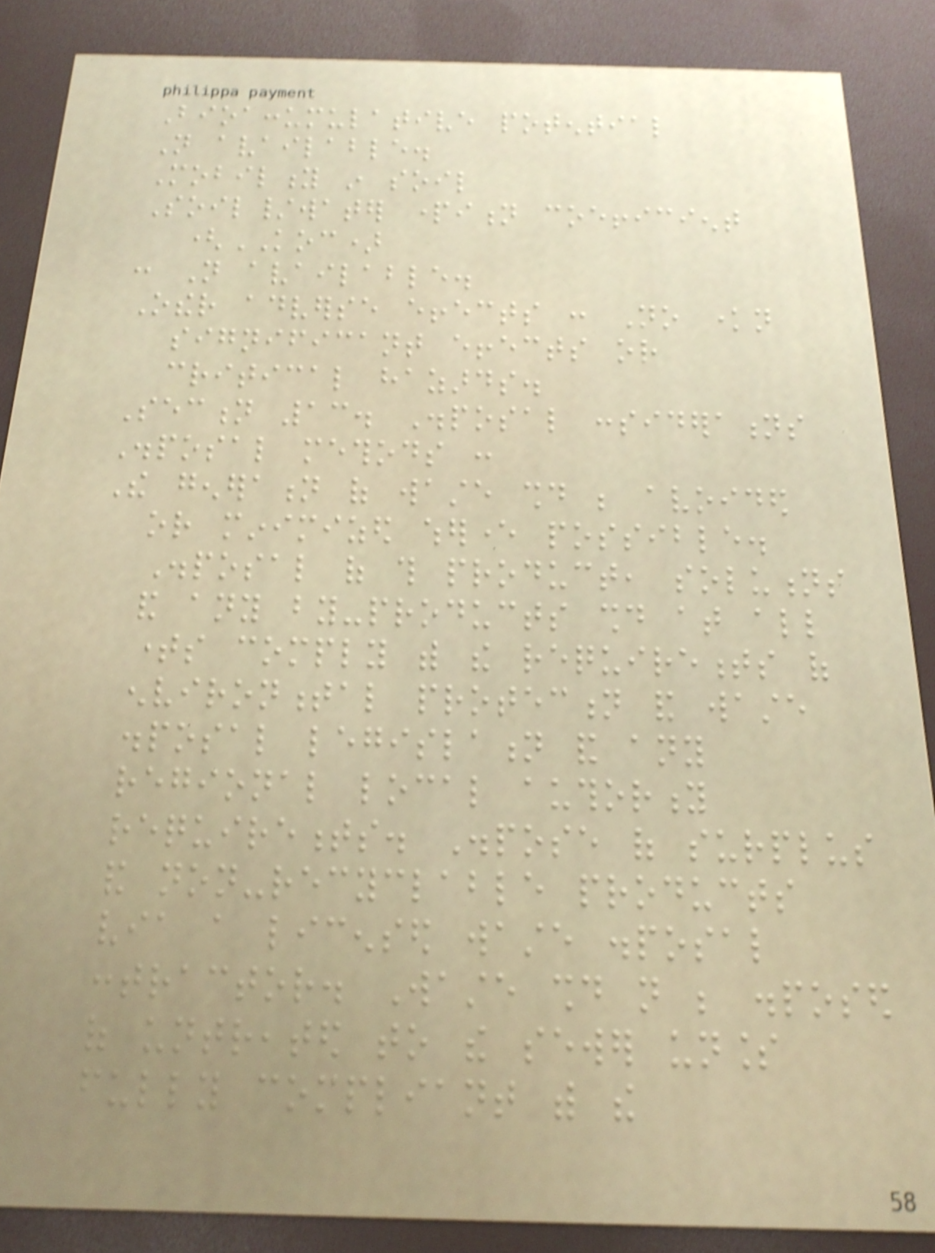Bioaccumulative potential
Not available.
Mobility in soil
Soil/water partition coefficient
(KOC)
: Not available.
Other adverse effects : No known
significant effects or
critical hazards.
Section 13. Disposal considerations
Disposal methods :
The generation of waste should be avoided
or minimized wherever possible.
Disposal of this product, solutions
and any by-products should at all
times comply with the requirements of
environmental protection and waste
disposal legislation and any
regional local authority
requirements. Dispose of surplus
and non-recyclable products
via a licensed waste disposal
contractor. Waste should not be disposed
of untreated to the sewer unless
fully compliant with the
